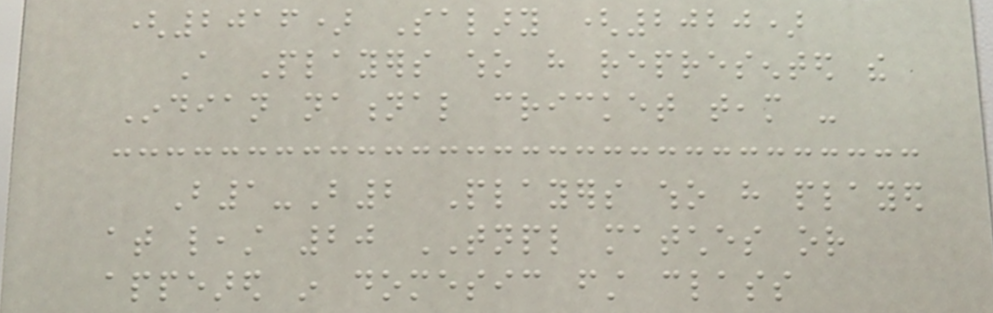(2016) Salary (2020)
A Players who have represented the
Indian national cricket team -
B1-B2 Players who have played
at least 20 TNPL matches or
appeared in domesic first class
